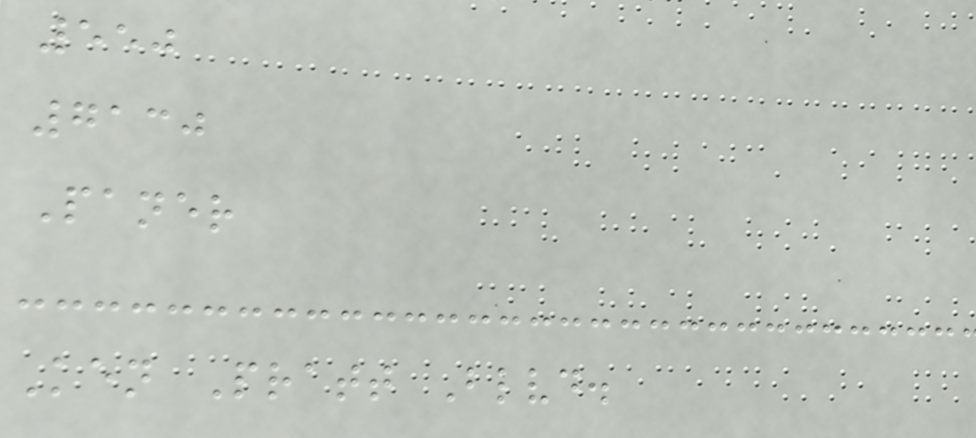550
7130
Paner
Ken Pratt Blvd.
